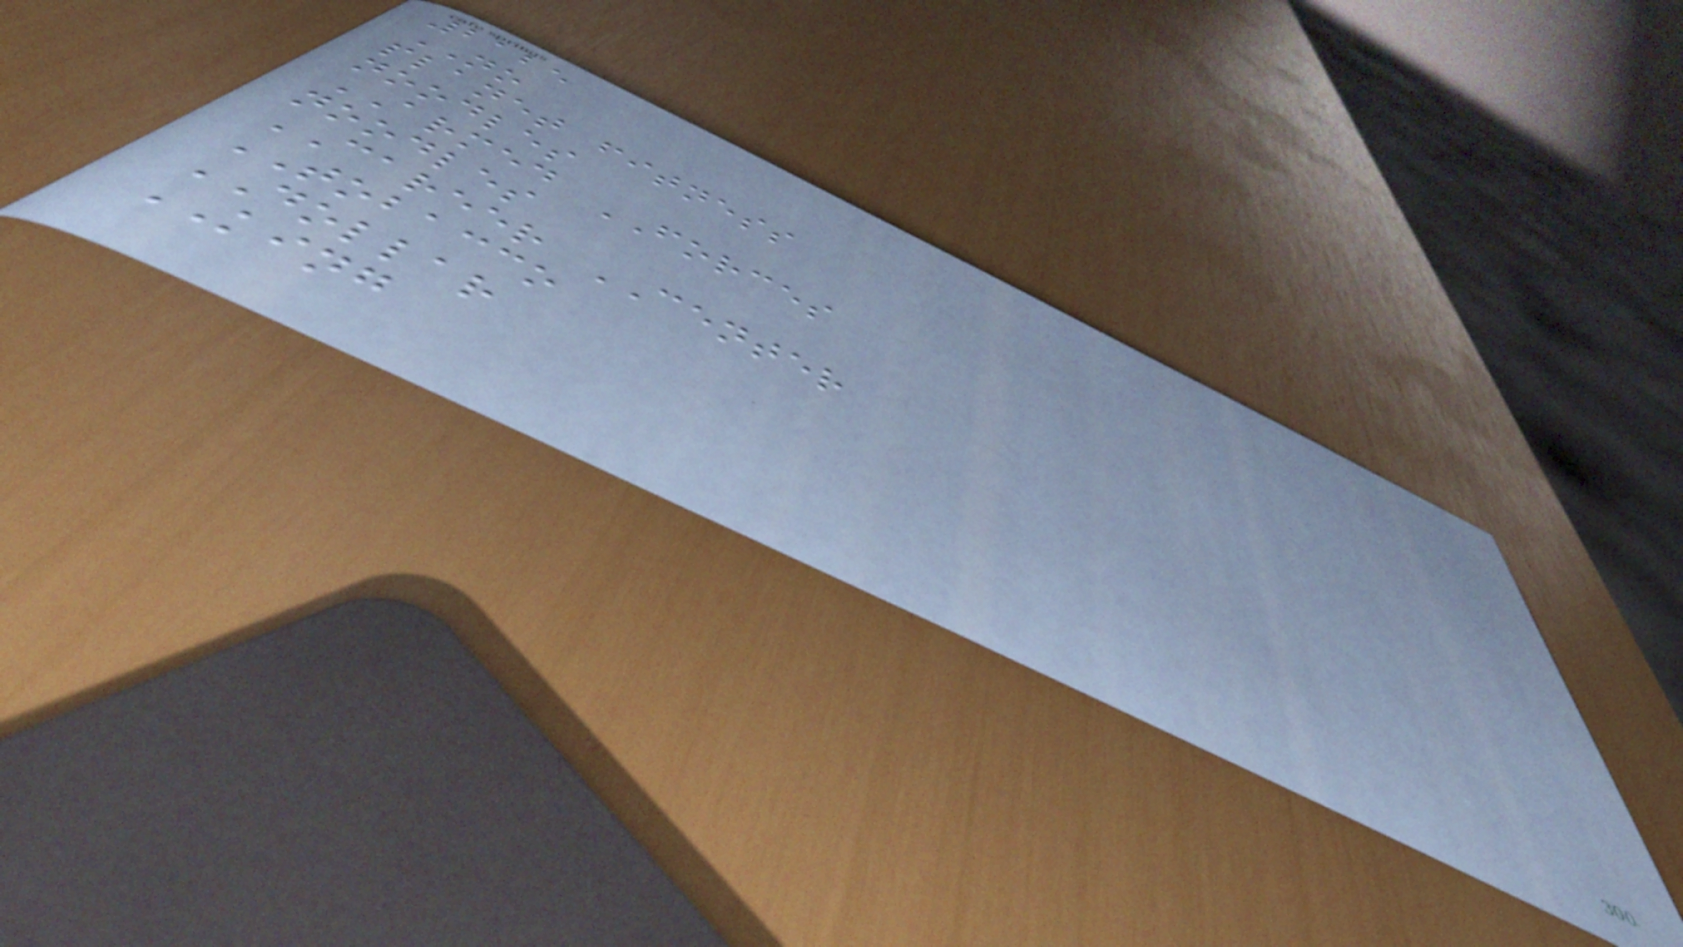2125
NO
planet fitness
noodles
ARMED FORCES
noodles
CAREER CENTER
TOBACCO
DOLLAR
KING
